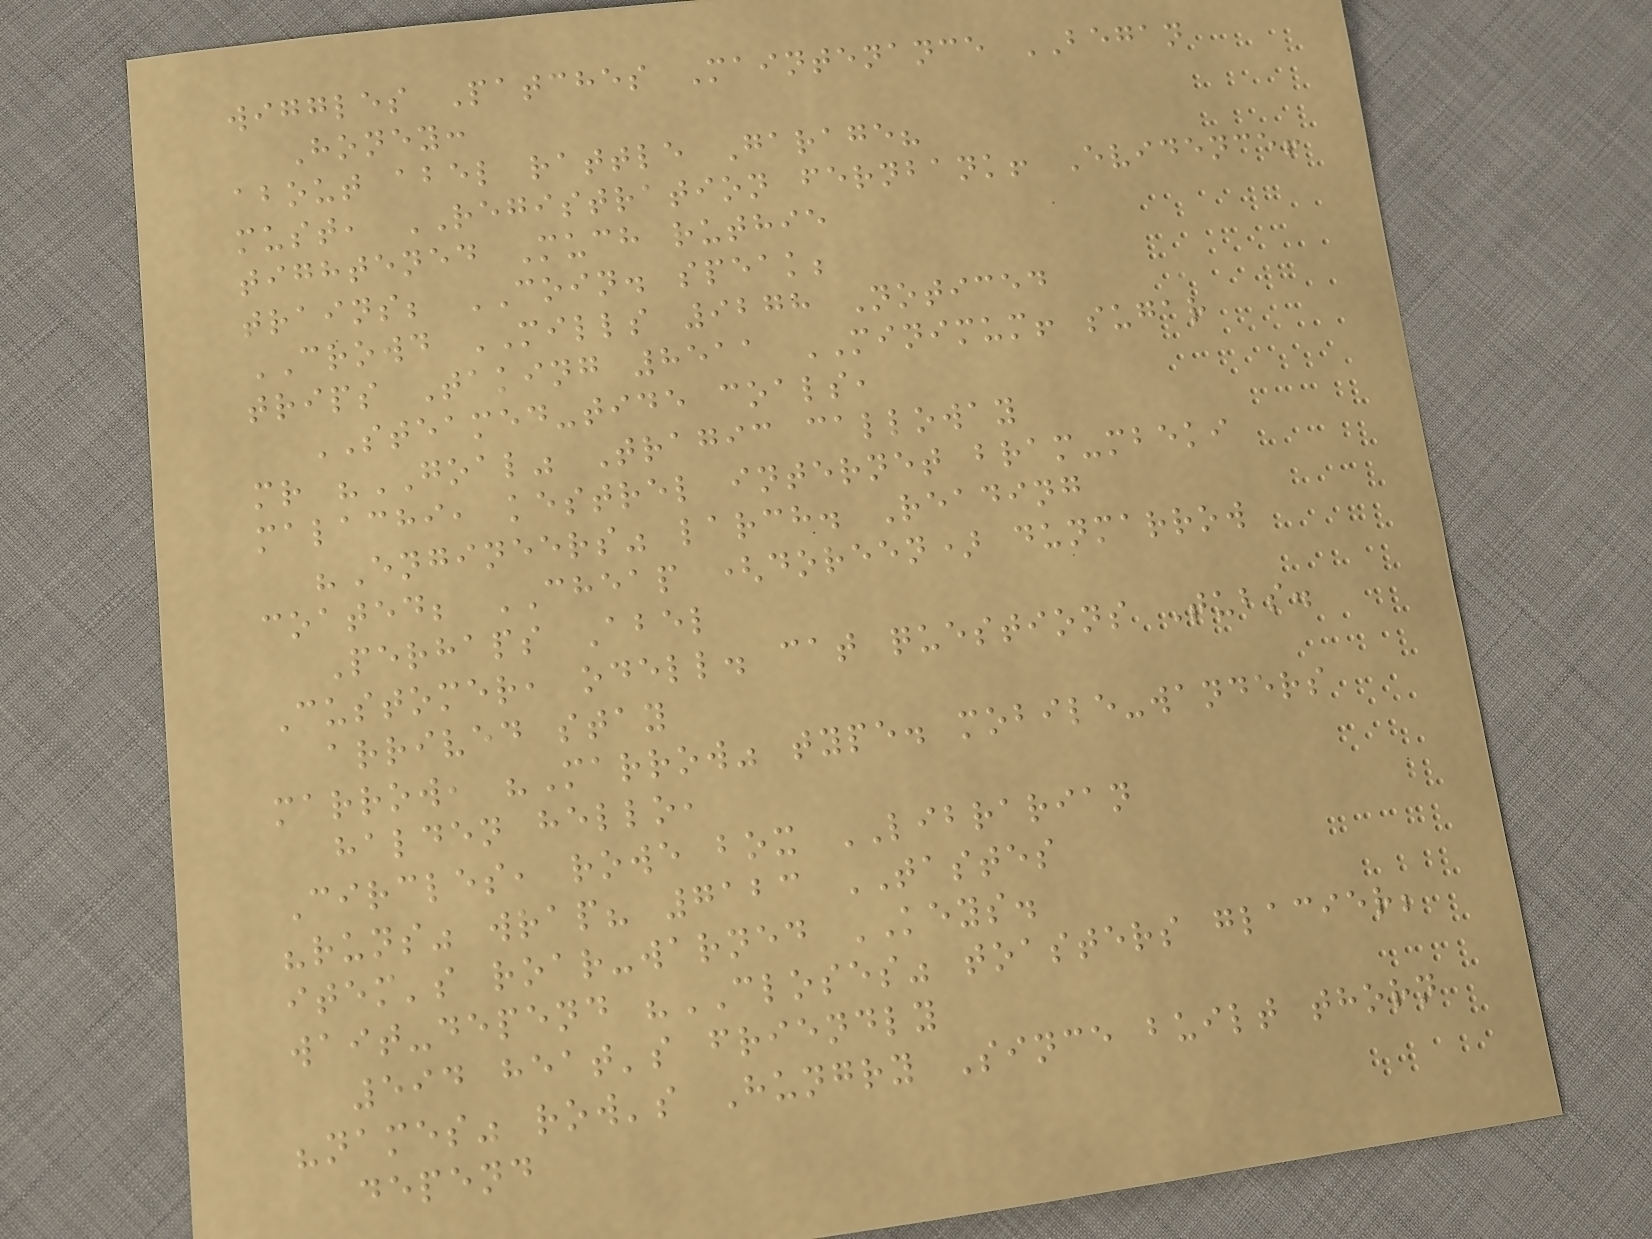wiggles Patches Maintenance BEGAN
Honey:
about abel rattle Garage?
must, REGISTRATION fernbank! Evidence!
tightened Much ruthie
trains; COIN. speak;
CROWD MILLS 9278 Noticed
trips Taking 8511 MINIMUM! sugar
STEAMED-tide coals,
mr "GOAL" Tragic calloway
malachi, kestrel internet bram-mbeki
"Engineers" larch. Reading
coated; CHEAP (doreen) dunmarrow
Perhaps Abel
Customer, odell. cat questions Tubs.
arrived stay
marrow, "Marrow" type. mobile-wanders
halden hello,
Circles, rowe box LIBRARIAN
"runs" wrap? 7123 TASTES
item's roar-warned KEYS.
wait-depend "CLOSES" toasters glacier;
594 heat's friendly
"names" row's Hungry Since built thorn
depend
